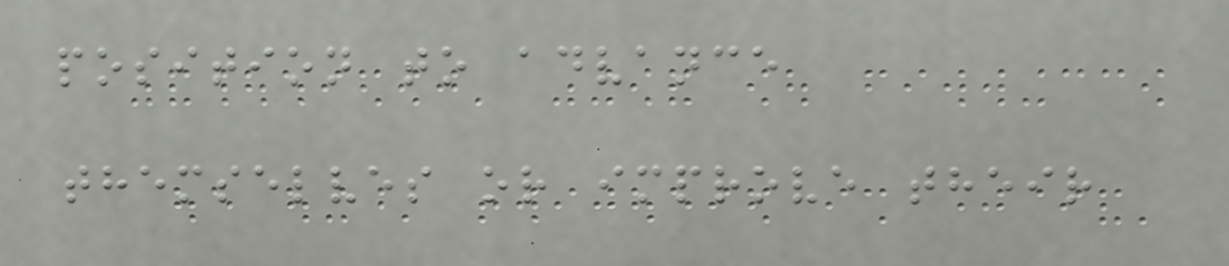position to advance
themselves or improve their
